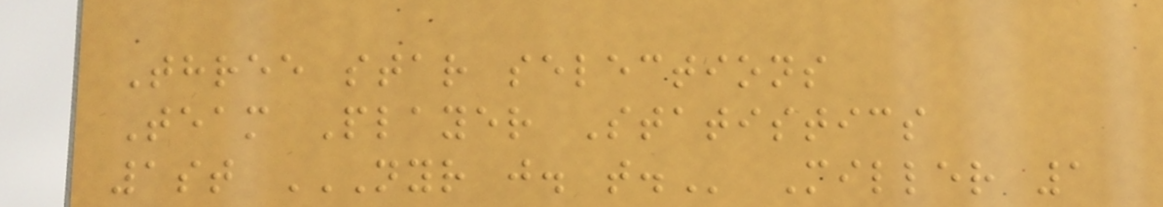Three star selections
Team Player Statistics
1st NYR J. T. Miller 1
